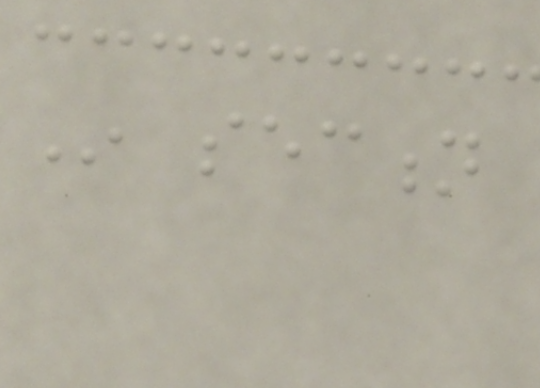In section
